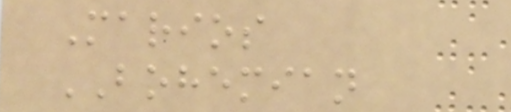Marios
BOHEMIAN
